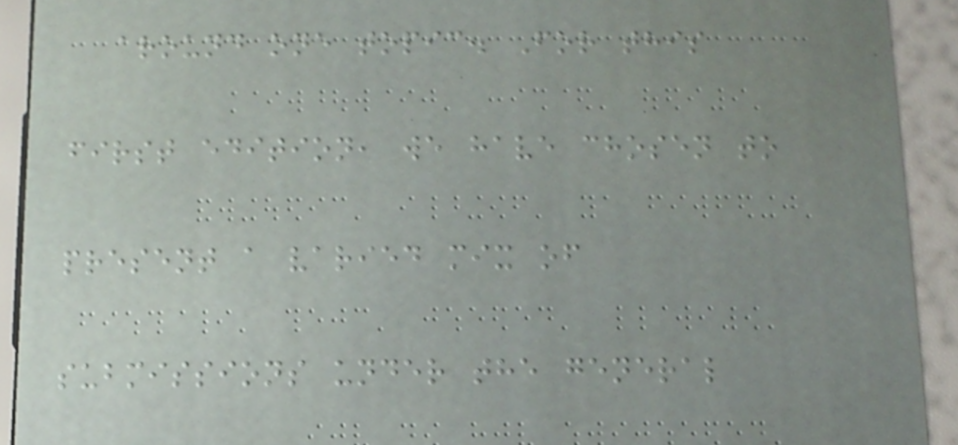around one topic. For this
first edition, we have chosen to
present a varied mix of
submissions under the general
